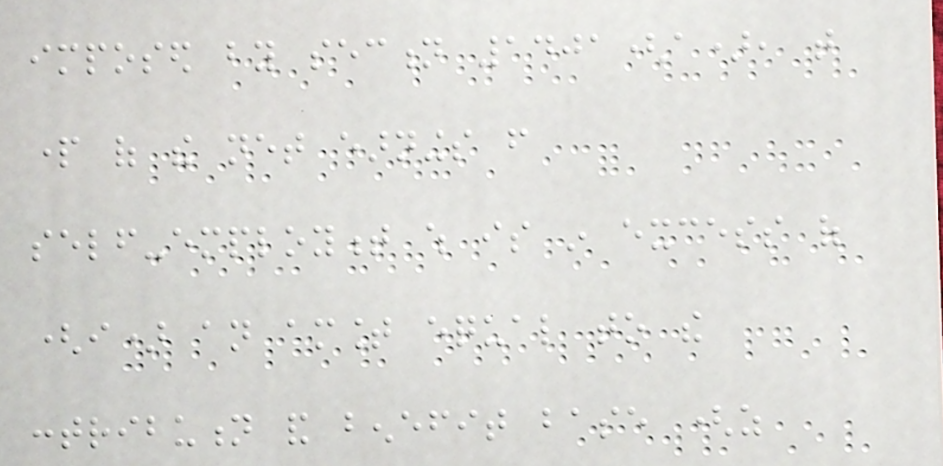imposed by section 1401(a), that
part of the net earnings from
self-employment which is in excess of
(i) an amount equal to the
contribution and benefit base (as
